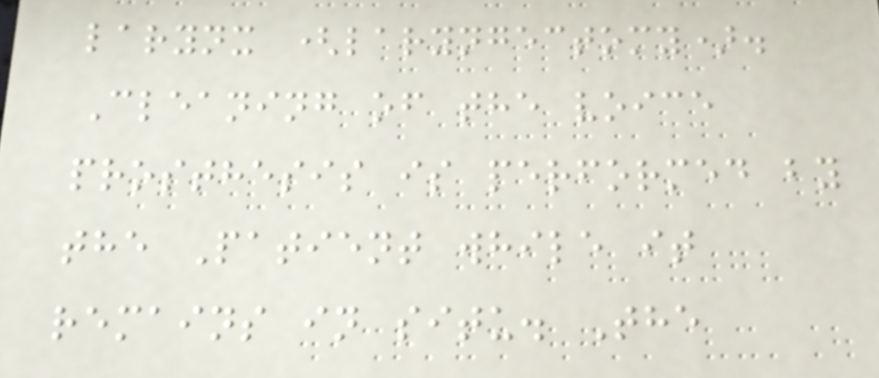larynx (laryngectomy).
Cleaning of the voice
prosthesis is performed by
the Patient while it
remains in situ. The
